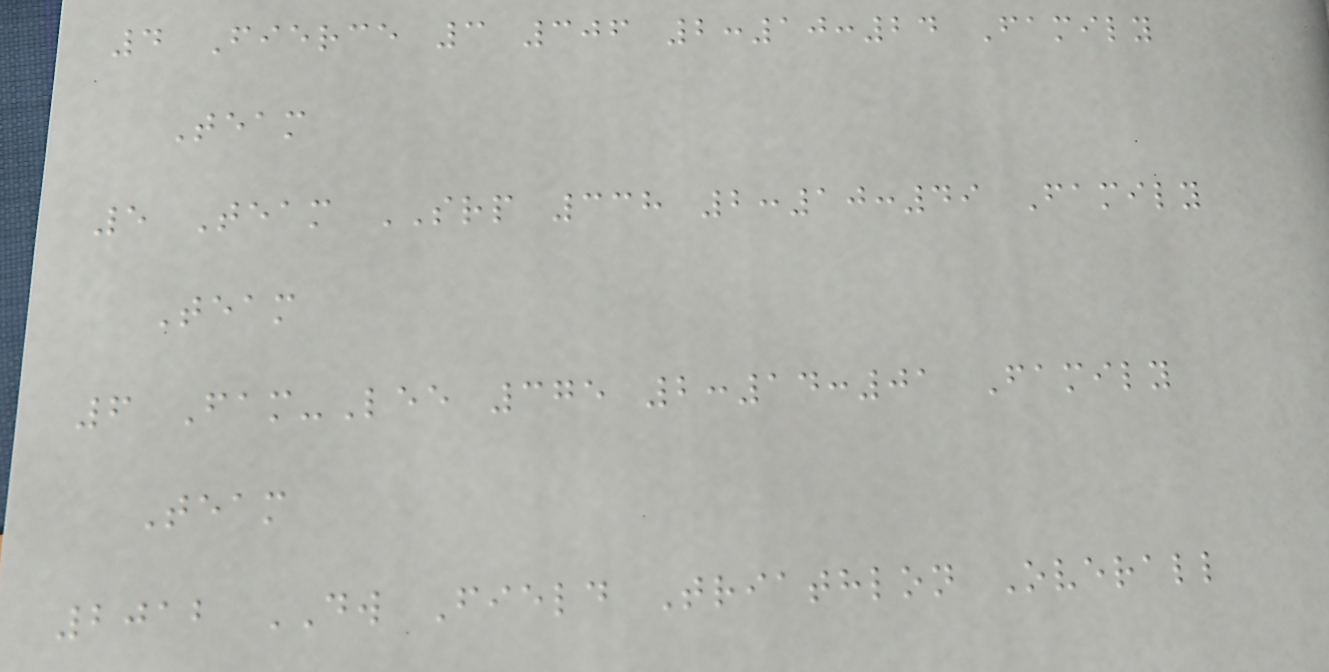4 Fierce 3 306 2:10:24 Family
Team
5 Team SRP 338 2:10:49 Family
Team
6 Fam-Lee 375 2:14:01 Family
Team
2012 DW Field Triathlon Overall
